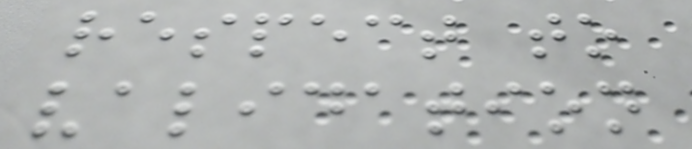respect to
validation
